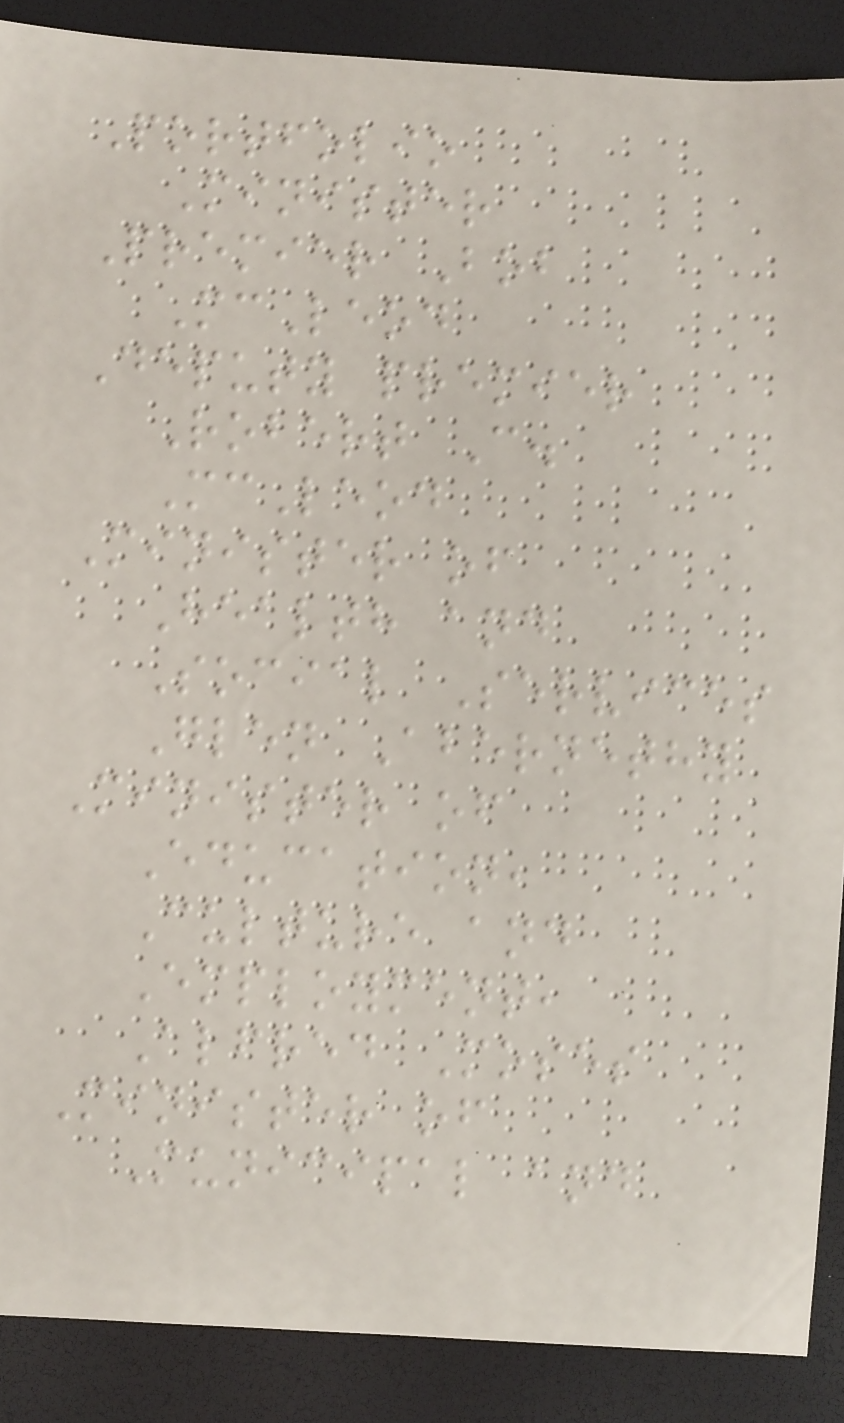Portfolio
Minister
Premier Bob
McLeod
Deputy premier
Robert C.
McLeod
Minister of
Health and
Social Services
Glen Abernethy
Minister of
Education,
Culture and
Employment,
Alfred Moses
Minister of
Municipal and
